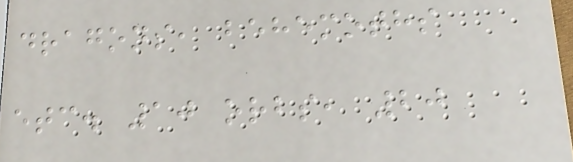dragons, behemoths
etc. 10 orbs, 20
